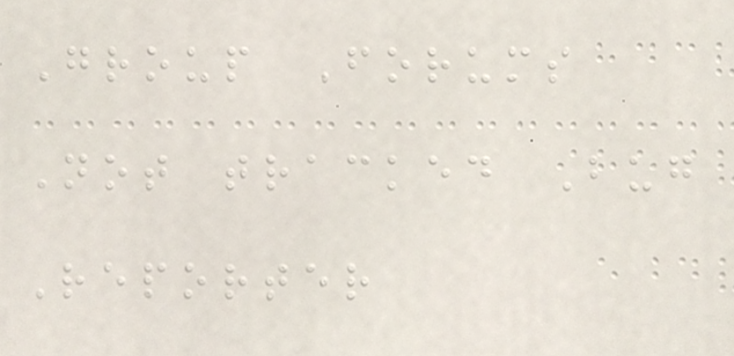Group Forums
Not tracked Bug
Reporter
